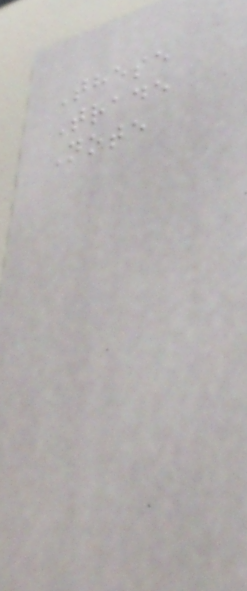These
Trade
Note
